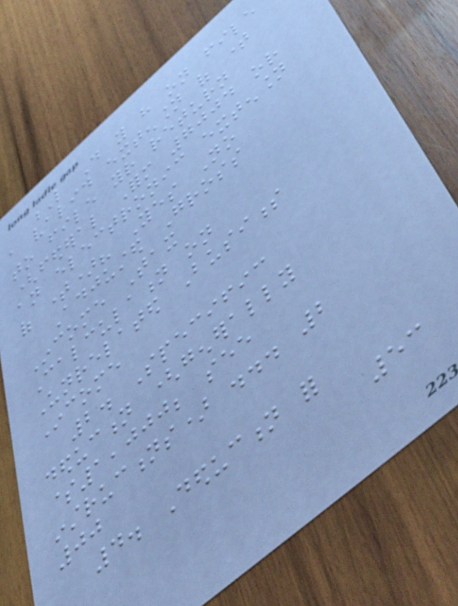L Do you have on file
a valid extension of time
to file your return
(federal Form 7004 or
an electronic extension
of time)? Yes No
Adjusted Gross
Income Tax
Calculation on
Unrelated Business
Income
2. Specific
deduction (generally
$1,000; see
instructions) ... 2
00
4. Deduction for
53
